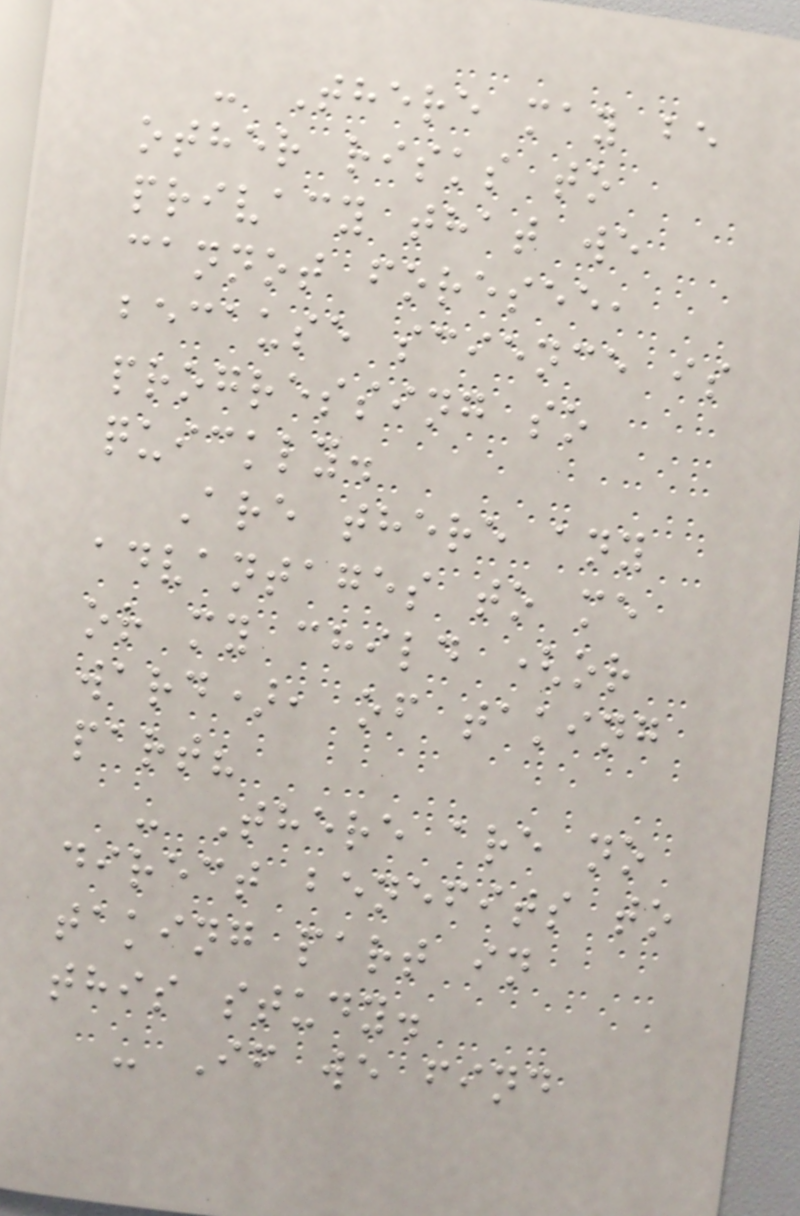- There may be
other risks to
privacy that we
cannot foresee,
because science is
progressing so
quickly.
Are there any
advantages to me
or my child (or
ward), of taking
part?
- There are no
direct benefits to
taking part in
this study.
- If we find
